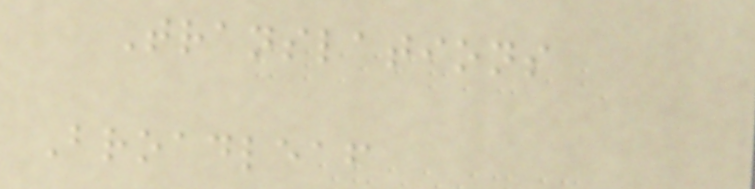Translations
Broadleaf
